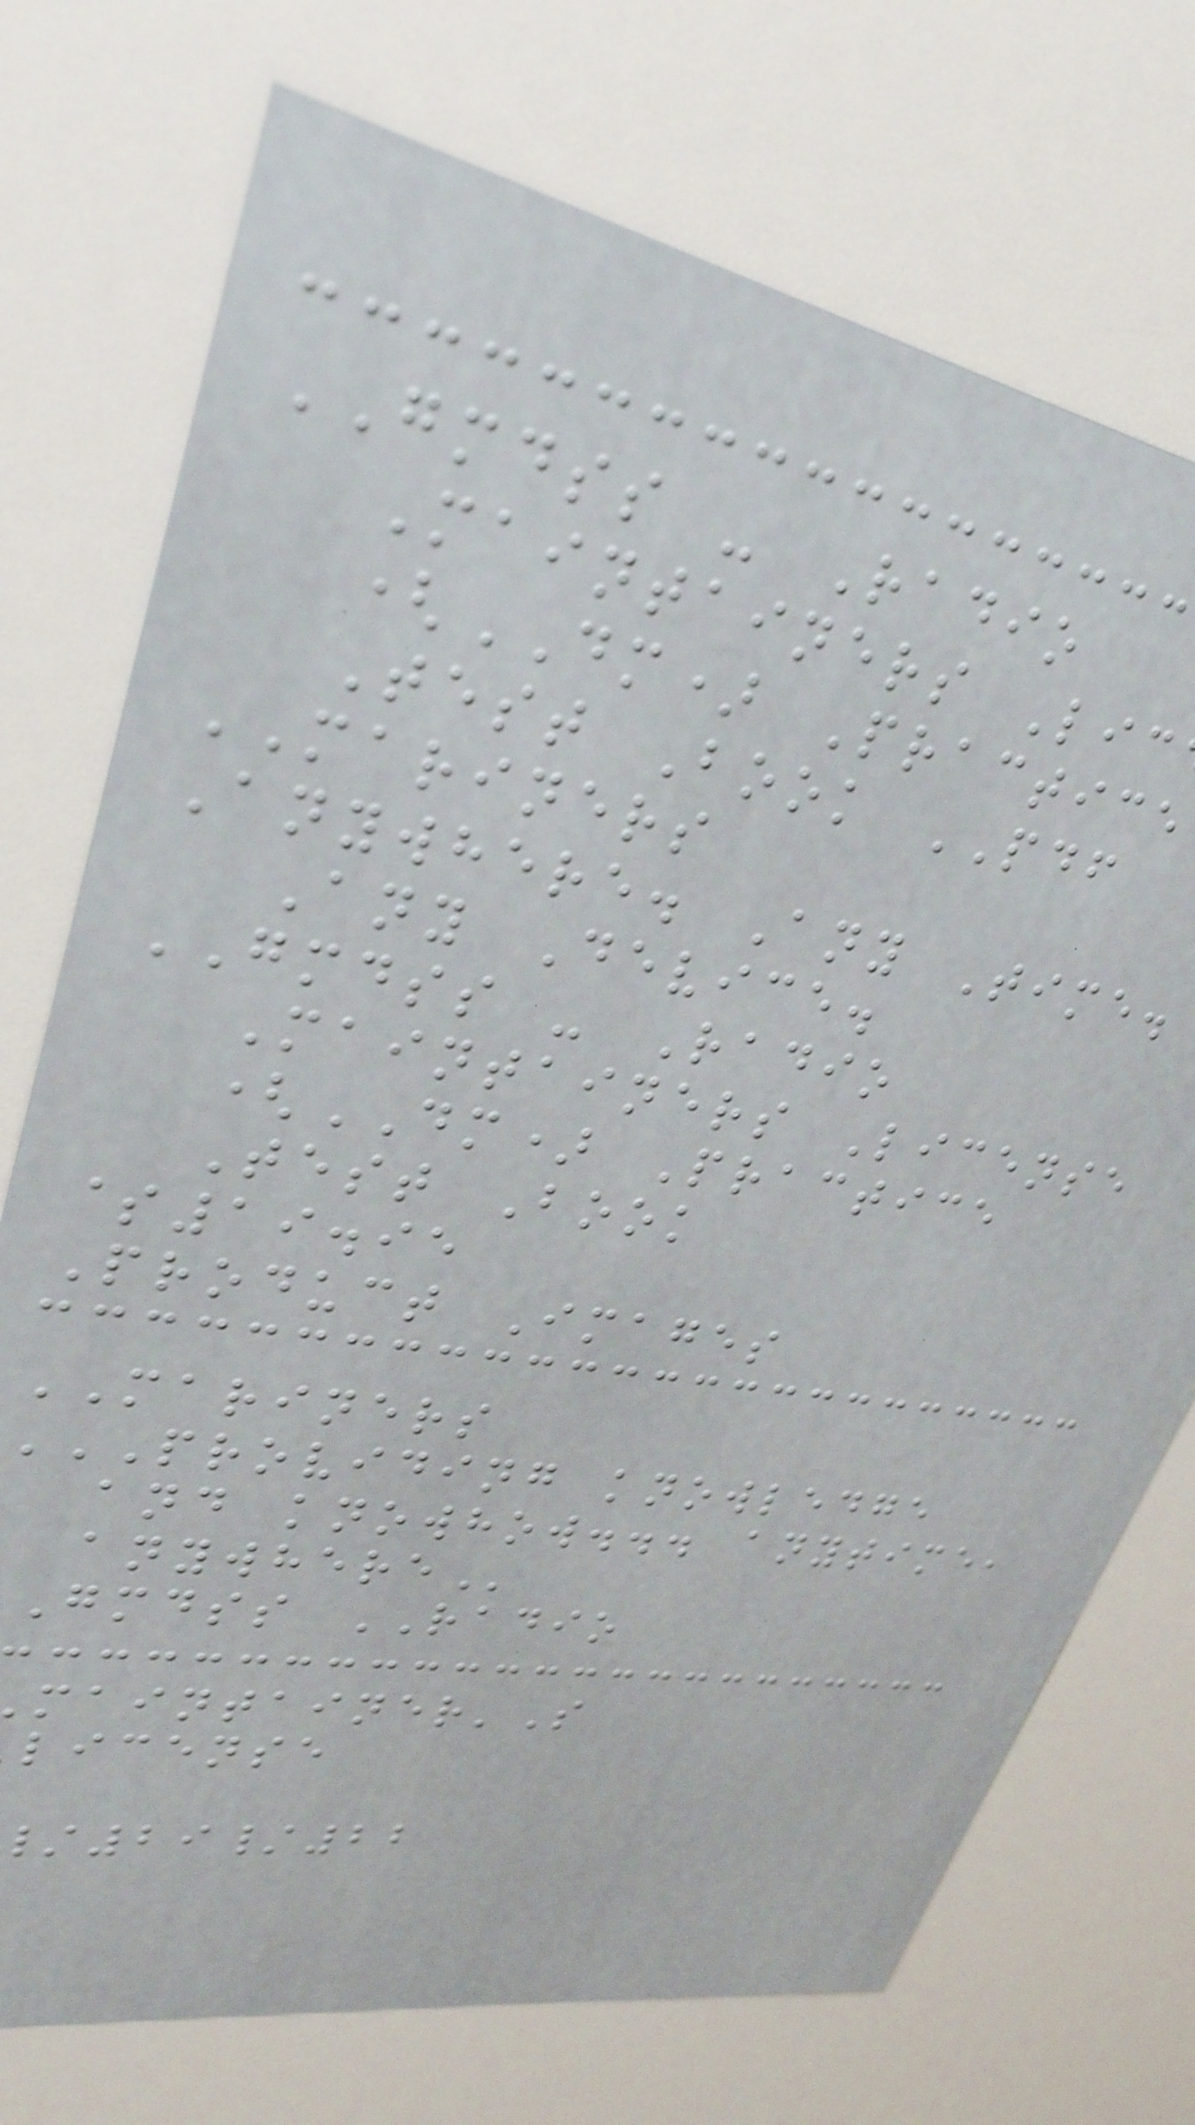GMDSS - Radio
Maintainers Lic
(DM) Practice
Test Book PDF
MARINERS
Anywhere. Any Time.
Any Device.
GMDSS - Radio
Maintainers License
(DM) Practice
Test Book
$19.95
Product Images
MARINERS
PROVIDING KNOWLEDGE
and knowhow... anytime,
gmdss RADIO
license
29/22
